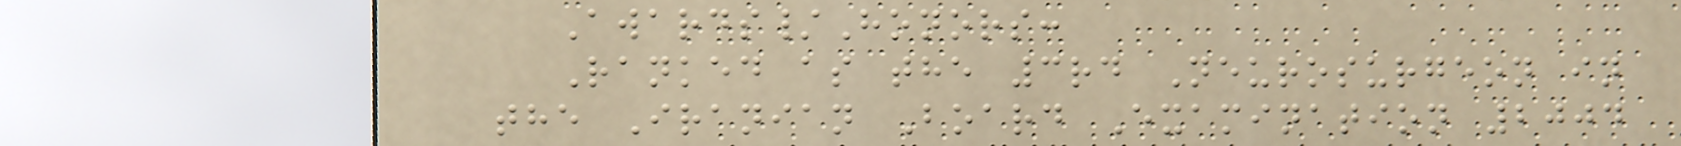Awards/Honors:
Ranked as the 3rd Neurosurgeon in
the Iranian Board Examination 2004
